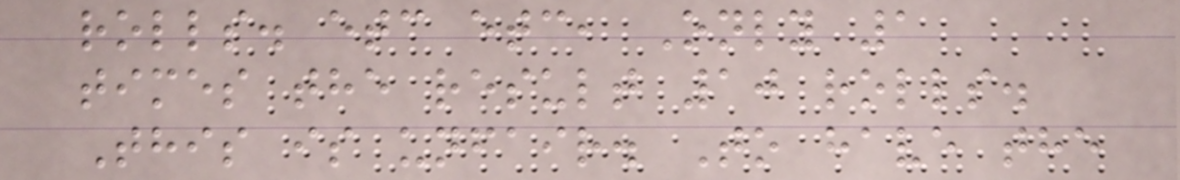rolls. etc etc, Only 1
times the result 10 rolls.
This is unfair. To have the
